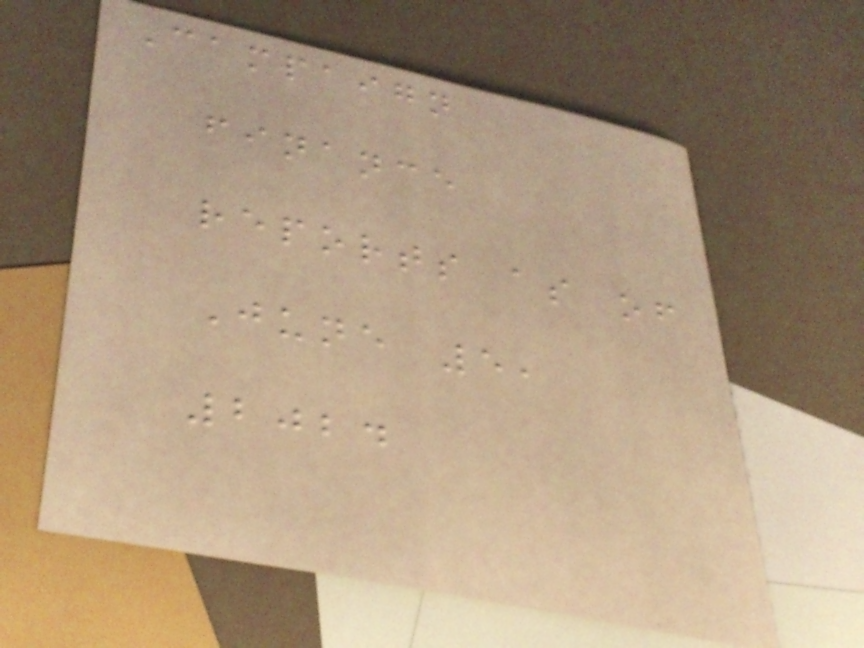Campaign
finance
reports as of
June 5,
2024
